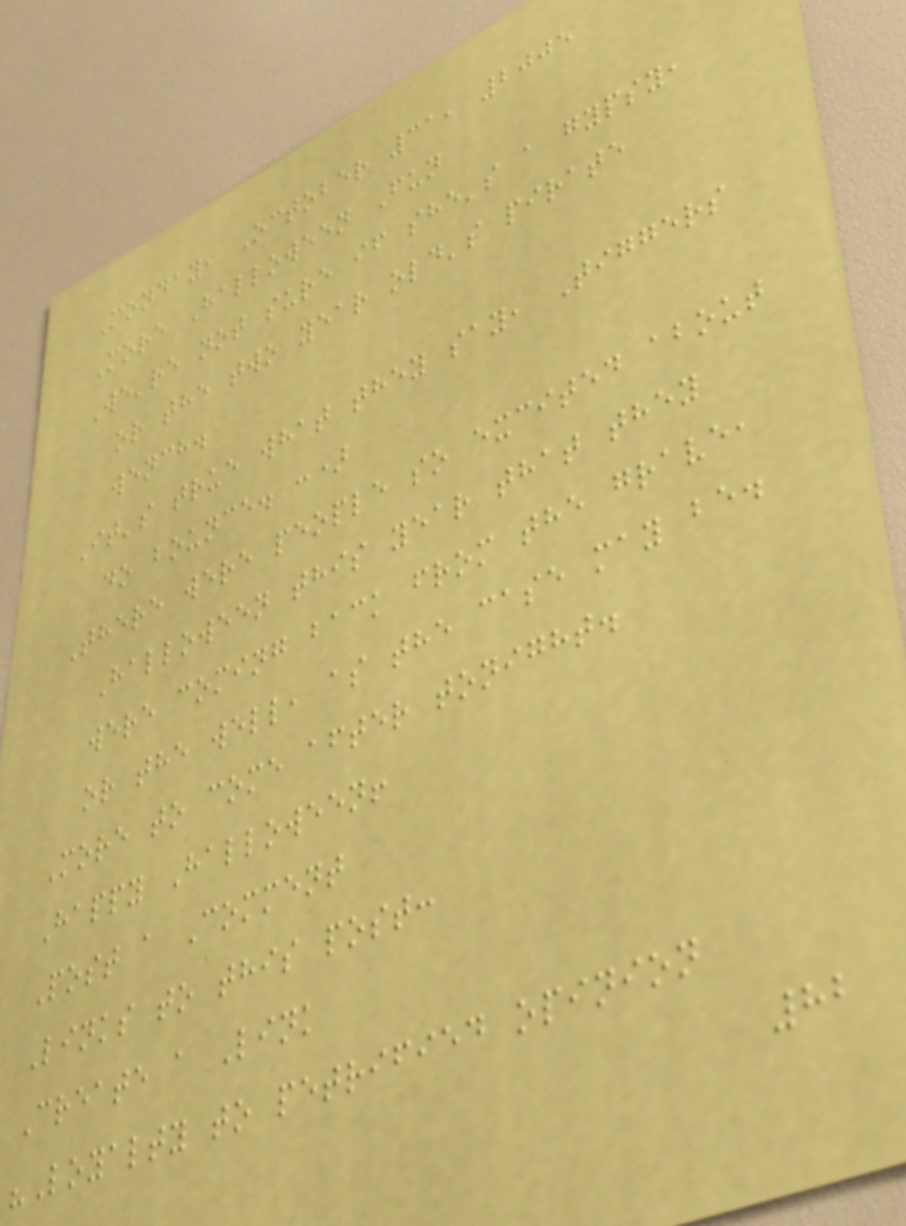Monday, October 31, 2005
More Halloween Fun
We're not sure if she's a gypsy,
or the two year old's pirate
wench.
It's true what they say, Tiggers
do bounce. :)
There were people so excited about
Halloween this year that they
were coming back from the grave,
or the well, as the case may be.
More to come after tonight.
Happy Halloween!
Post a Comment
Links to this post:
Create a Link
"Loyalty to petrified opinion
82
